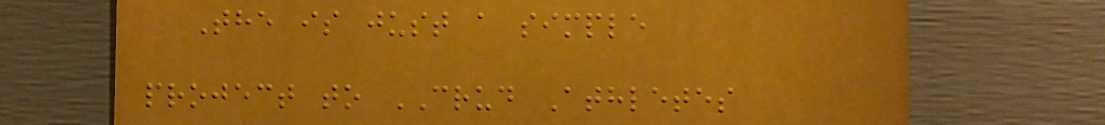The is just a simple
project to CRUD Athletes
